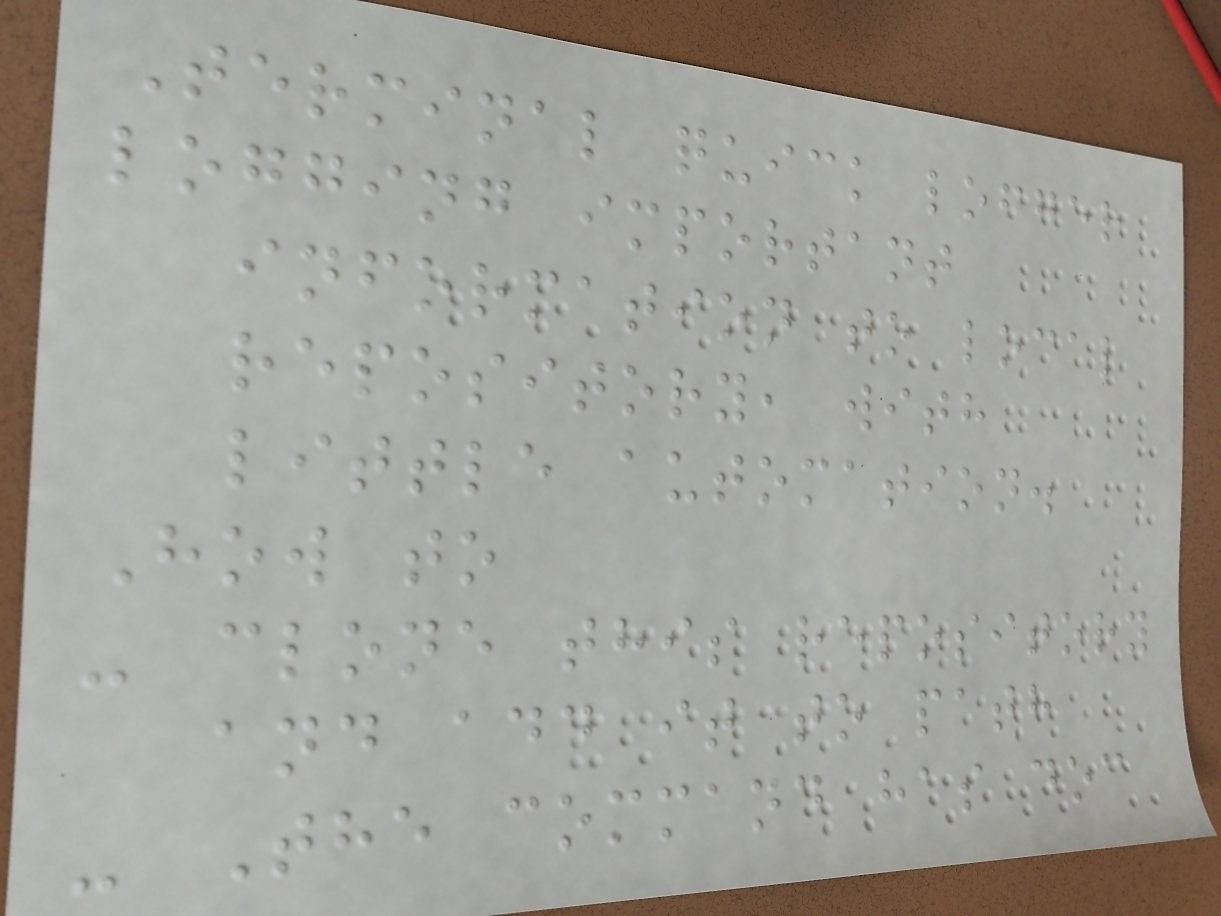Terminal quick logger
logging important
information to local
repository, with
little automation.
How to
- clone this repository
and add it to path
- The command has doc
